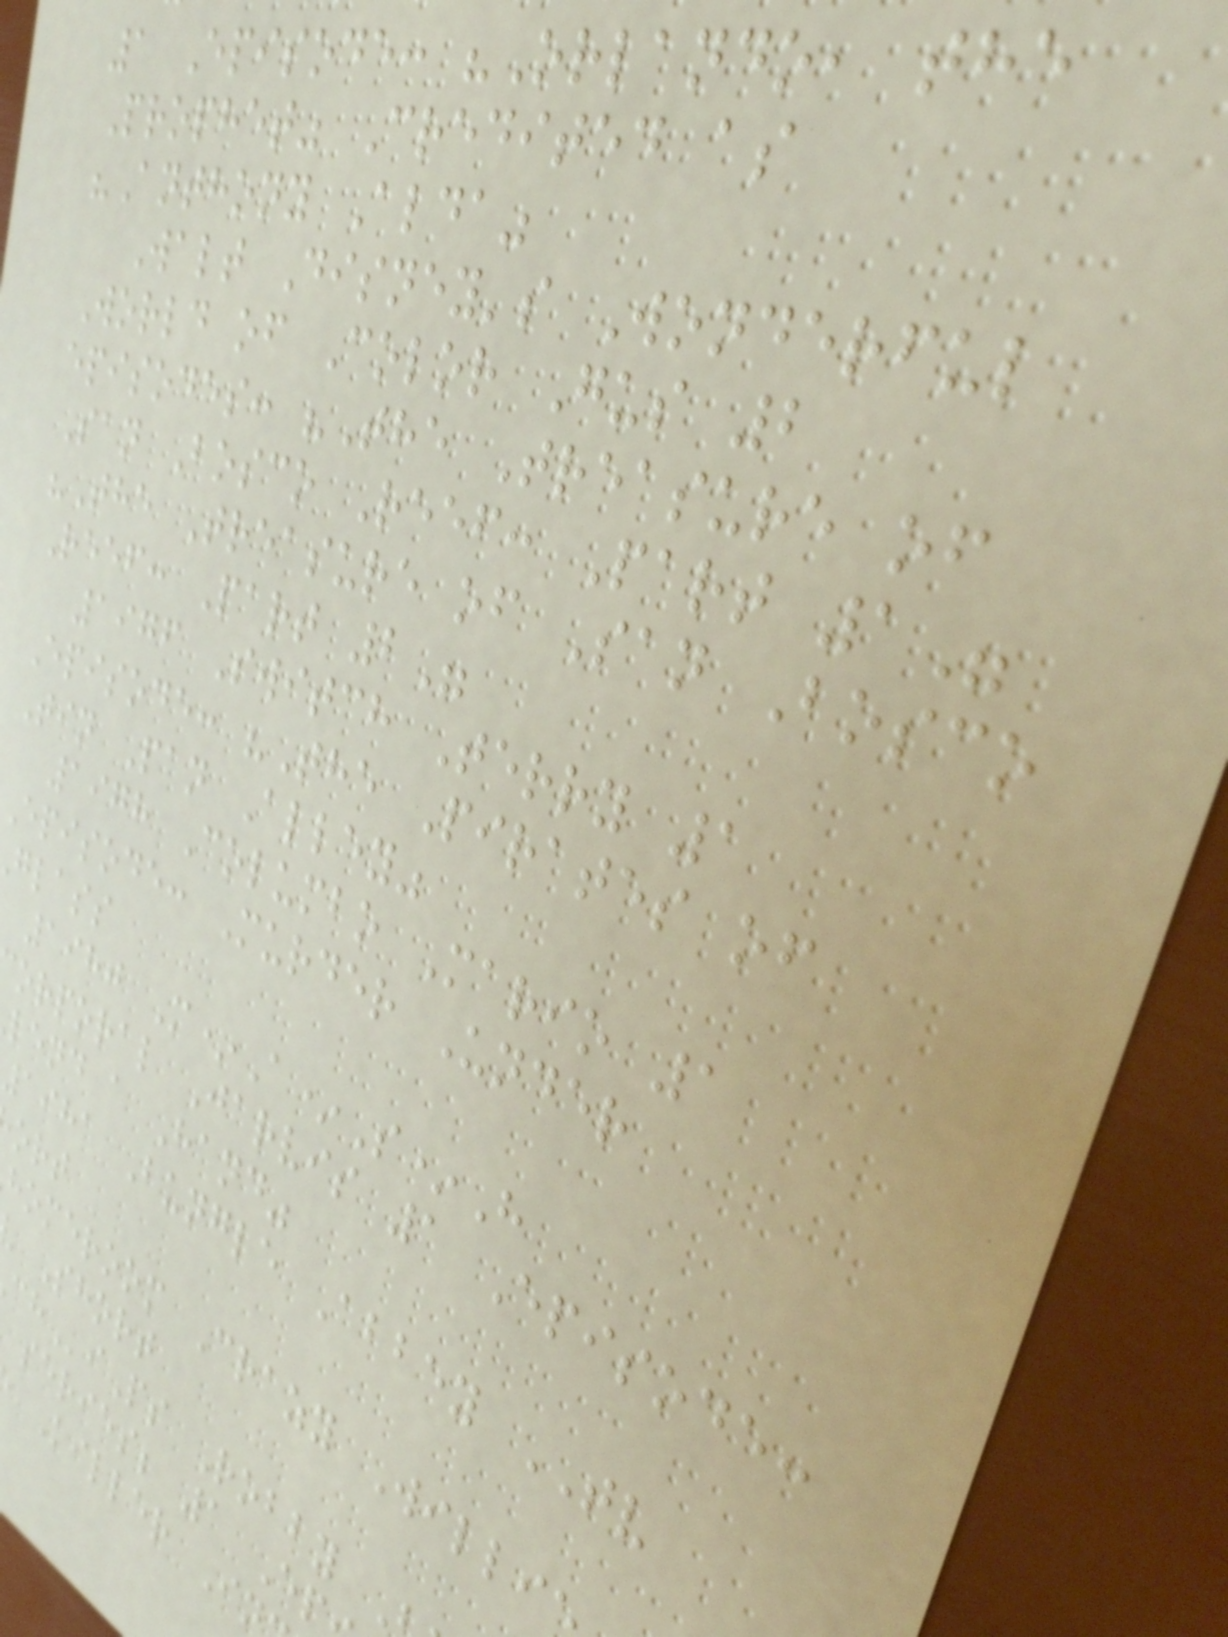1 Episode: "Orlando, the
Prophet" Credited as
"Anthony Alda"
Walt Disney's Wonderful
World of Color Gus 2
episodes: "The Treasure of
San Bosco Reef: Part 1"
"The Treasure of San Bosco
Reef: Part 2"
1976 Switch Terry 1
Episode: "The Pirates of
Tin Pan Alley"
1978 Columbo Mario 1
Episode: Murder Under
glass
1980 M*A*S*H
orporal Jarvis 1 Episode:
lend a Hand"
1981 Bungle Abbey TV
homeroom Crazy Willi
Short
iPs Robby
series; 1 Ep
Killer In
